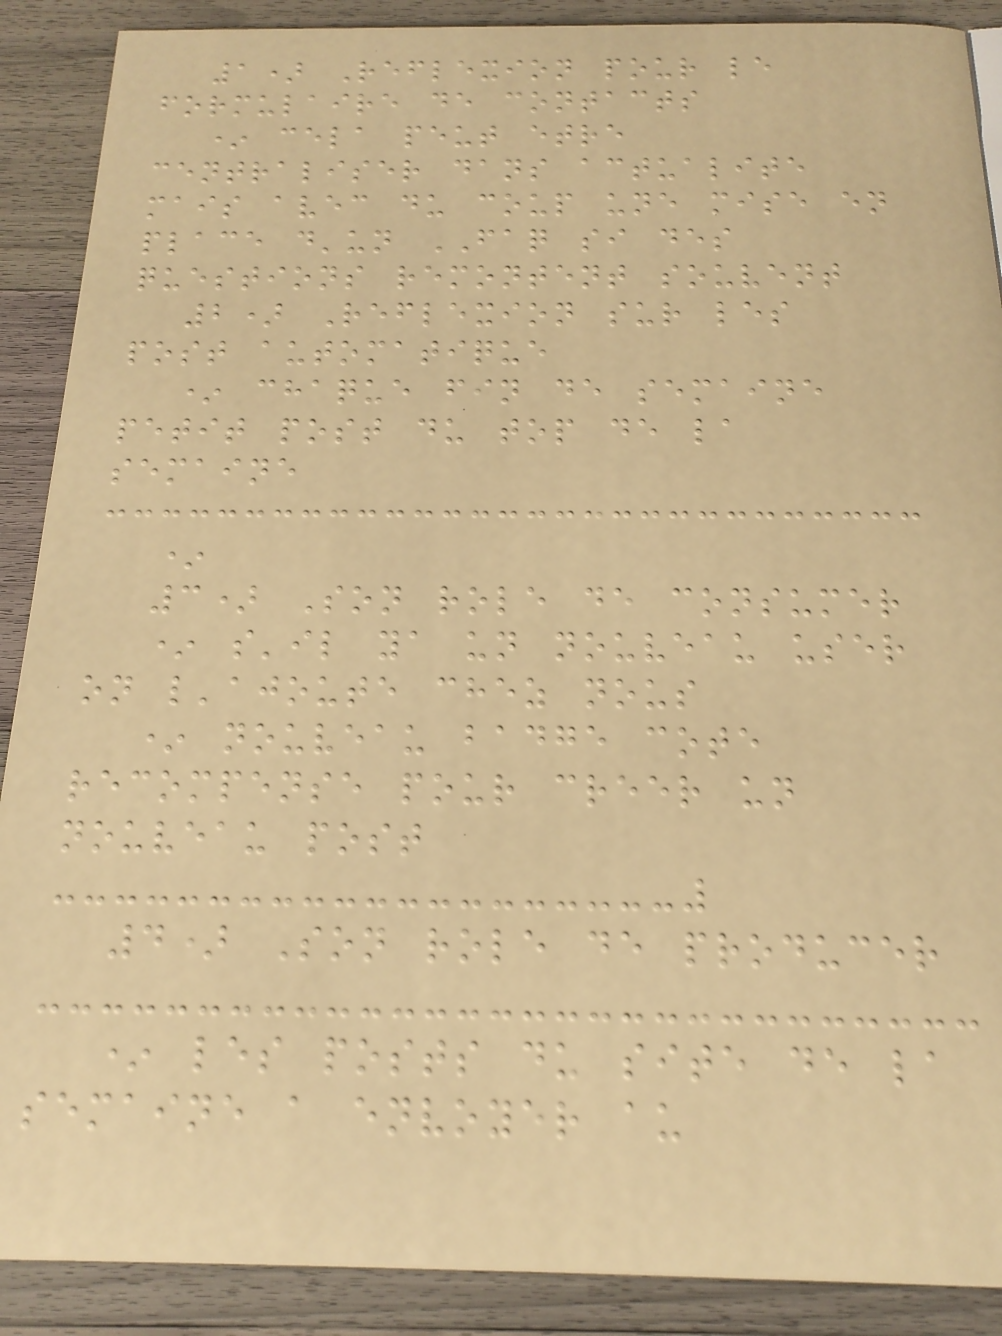1) Reflexion pour le
formulaire de contacts
* cela peut etre
centraliser dans actualite
mais avec du coup une mise en
place d'un FAQ si des
questions remontent souvent
2) Reflexion sur les
post automatique
* chaque fin de semaine
petit post du top de la
semaine
*
3) Son role de consumer
* s'il ya un nouveau user
on l'ajoute chez nous
* nouveau badge cote
recompense pour creer un
nouveau post
4) Son role de producer
* les posts du site de la
semaine a envoyer au
